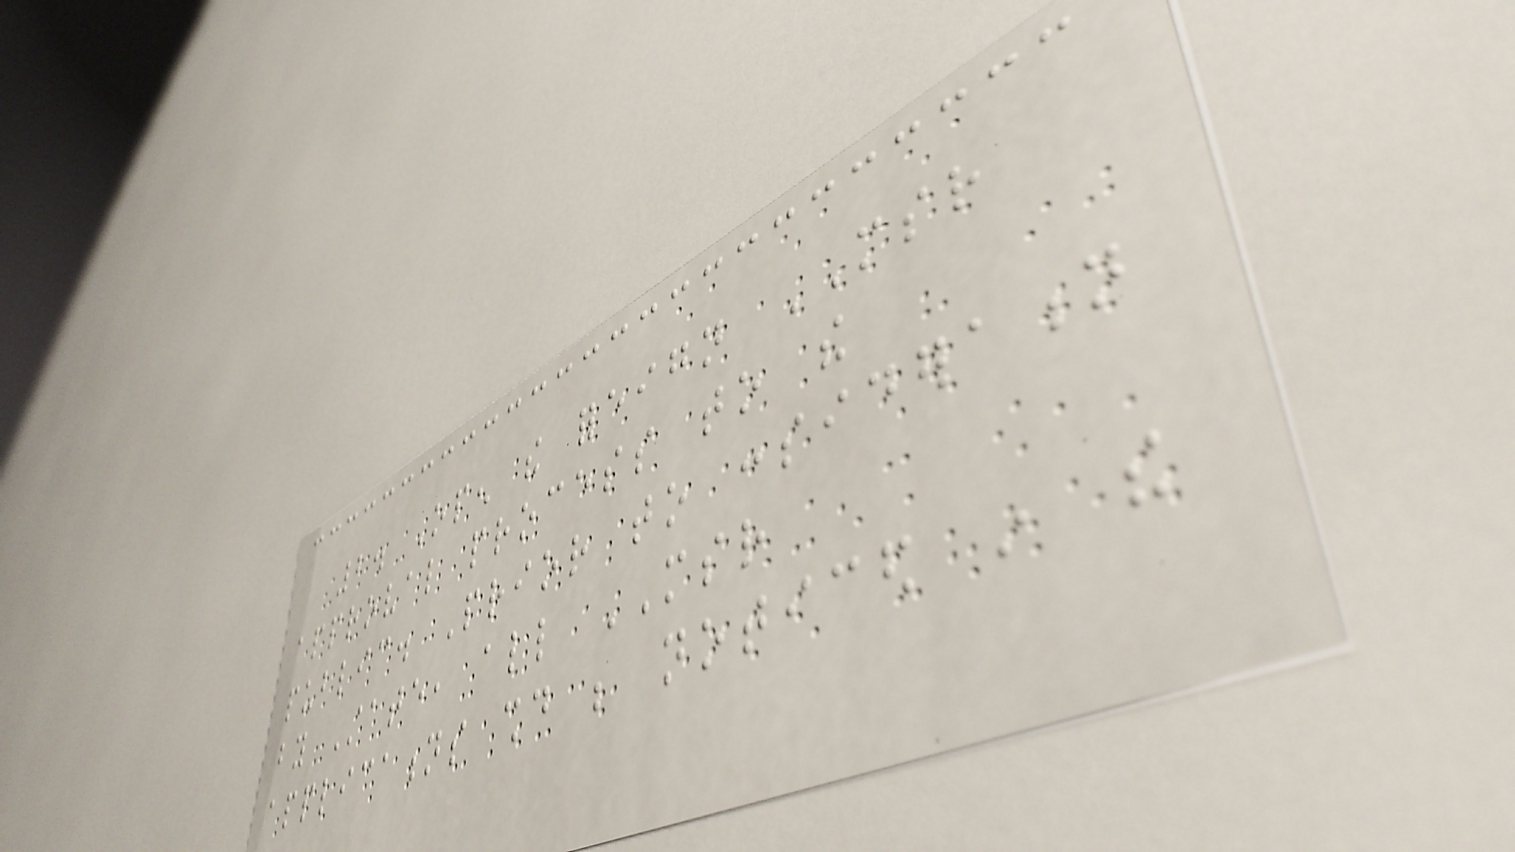2. Open the foreign MSR
approval process to the
public. Prior to consideration
by State, all MSR
applications should be noticed in the
